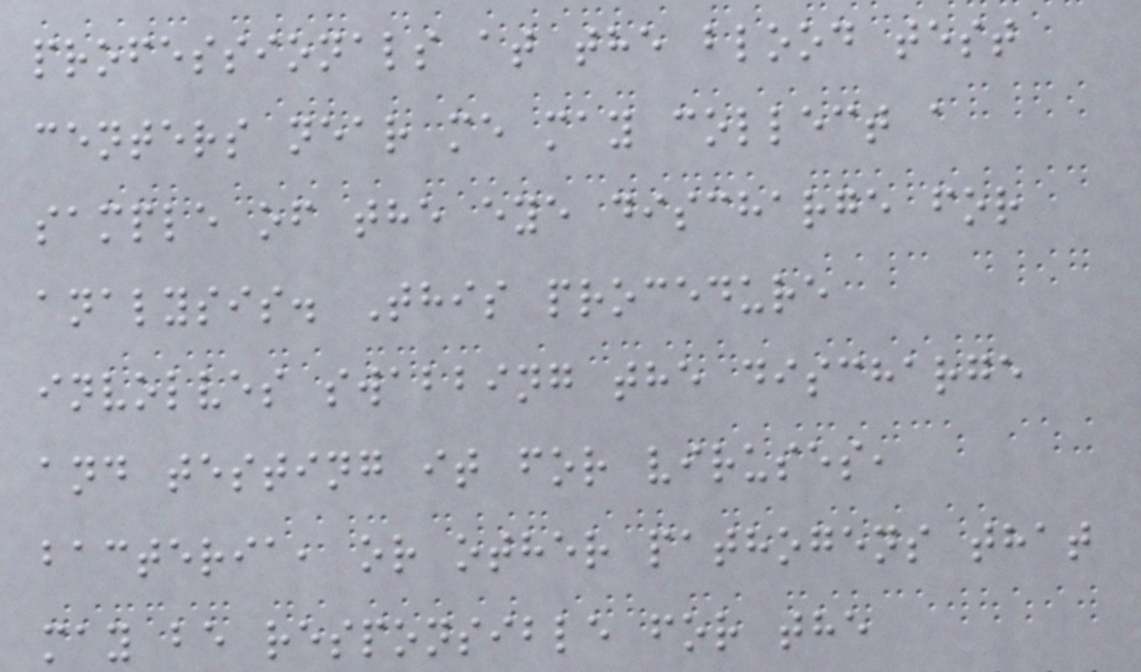professionals at the blood test
centers near me may collect a
sample of the eye discharge for
analysis. This procedure
involves swabbing the discharge
and testing it for viruses,
bacteria, or other pathogens that
may be responsible for the
